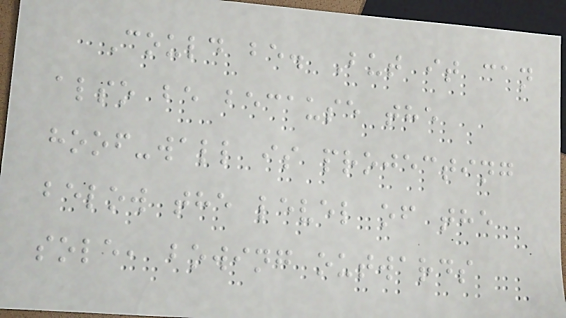Could be. But it can
also be because the
hoof-wall is projecting
below the level of the
sole, bowing outwards
